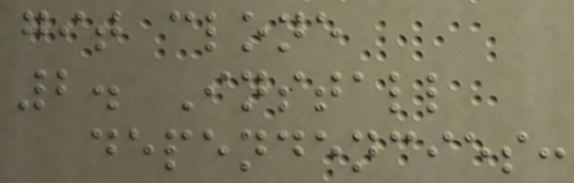git clone
2. Install
dependencies:
